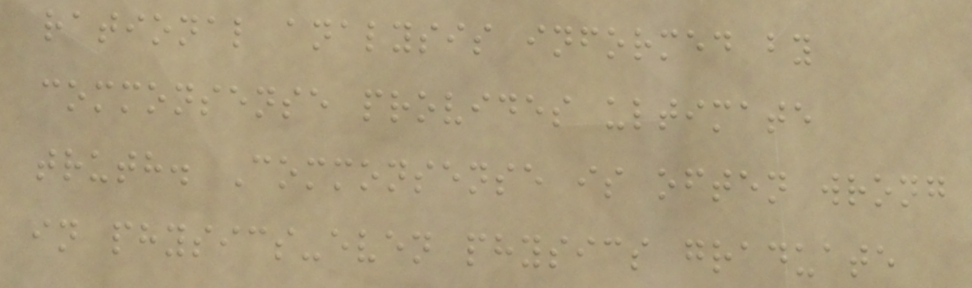rational analysis informed by
commonsense provides ultimate
truth. Commonsense is often wrong
in physics-even physics graduate
